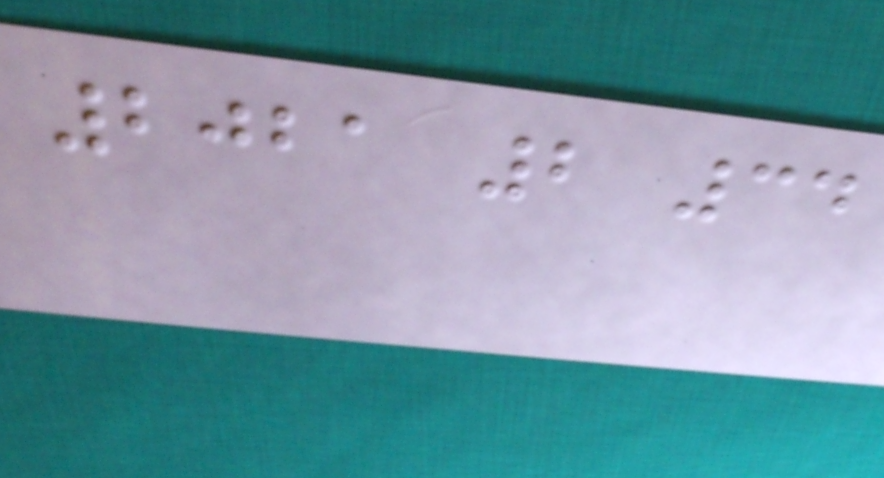2021 2 34
